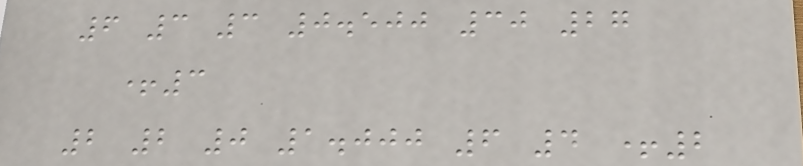6 3 3 0.500 30 27
+3
2 2 0 1.000 6 4 +2
